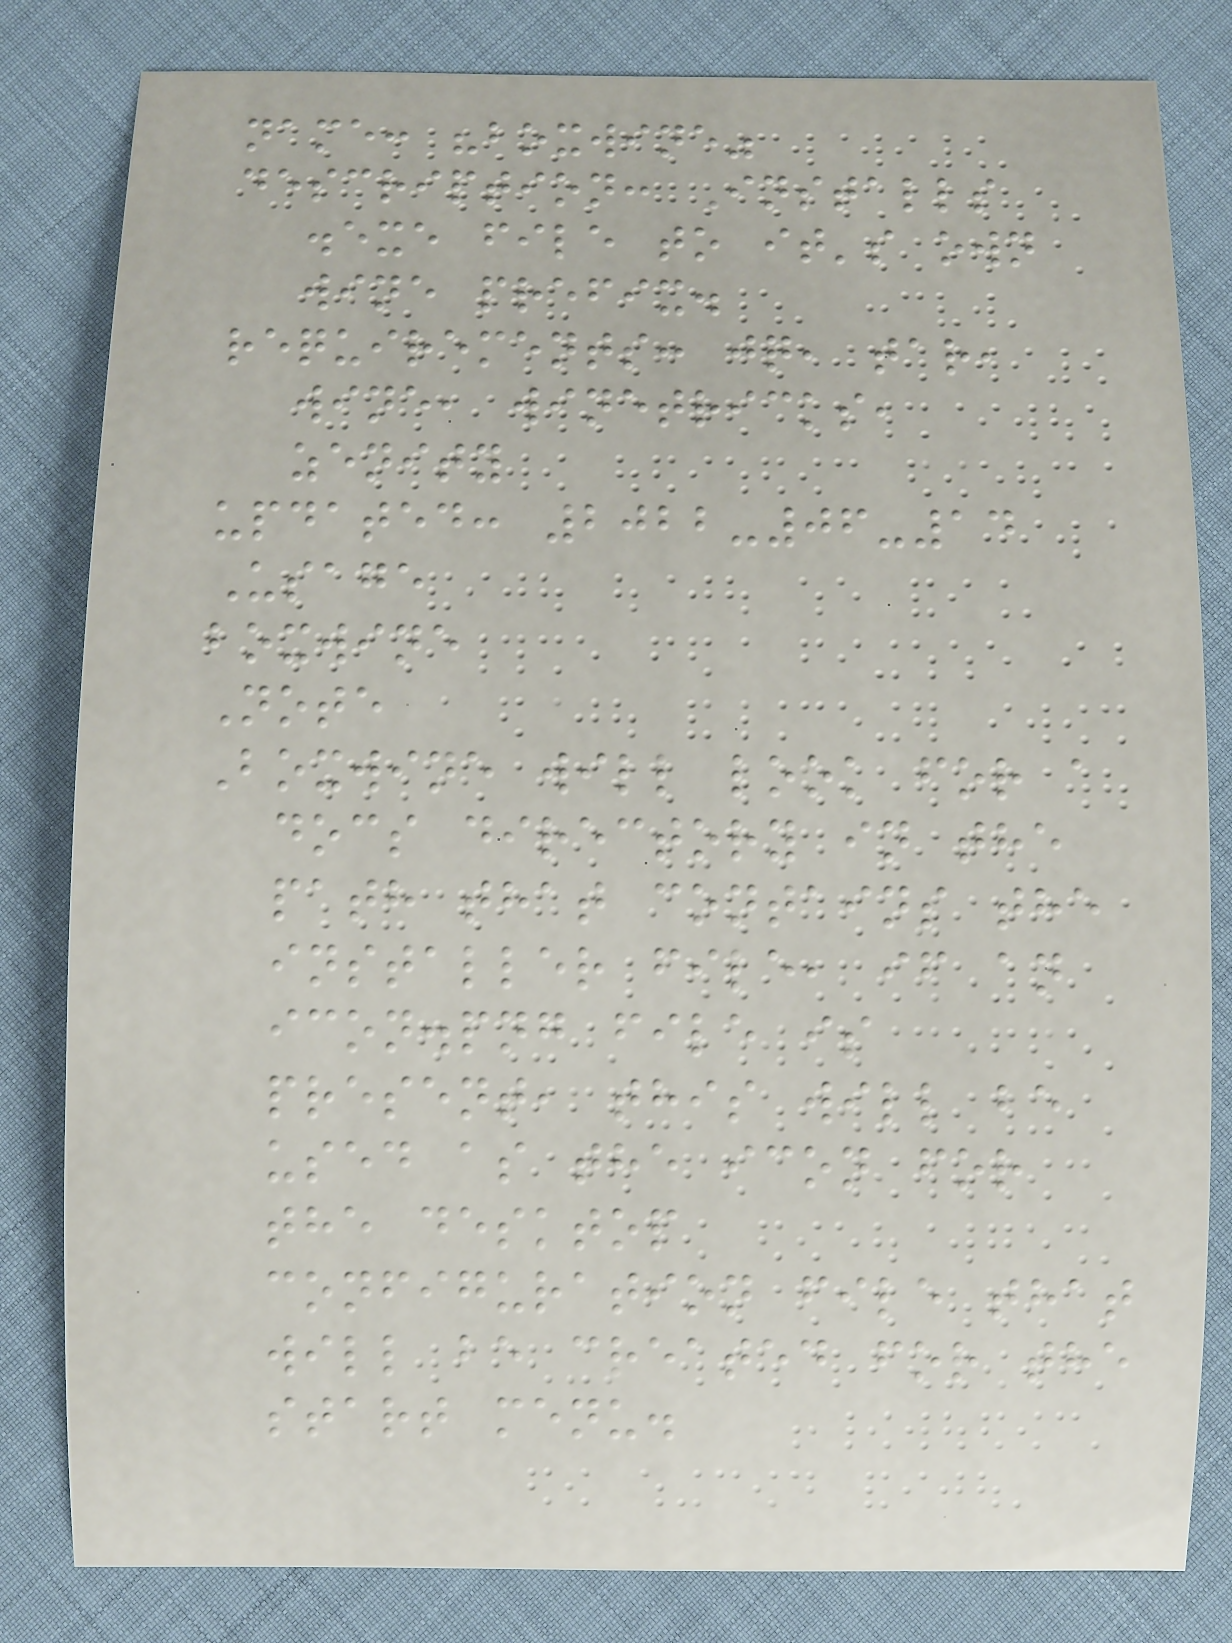name: "boxwine"
description: Installs
.exe file to it's own
wine prefix.
requirements: jq, tar,
wine, winetricks,
zenity
updated: 2022-06-14
Usage
boxwine
Note
Boxwine will look for a
docs directory in the
path that contains the
installer file, if an
icon.png file is
present, this will be
used as the icon for
the desktop
configuration file that
will be created for the
start menu.
